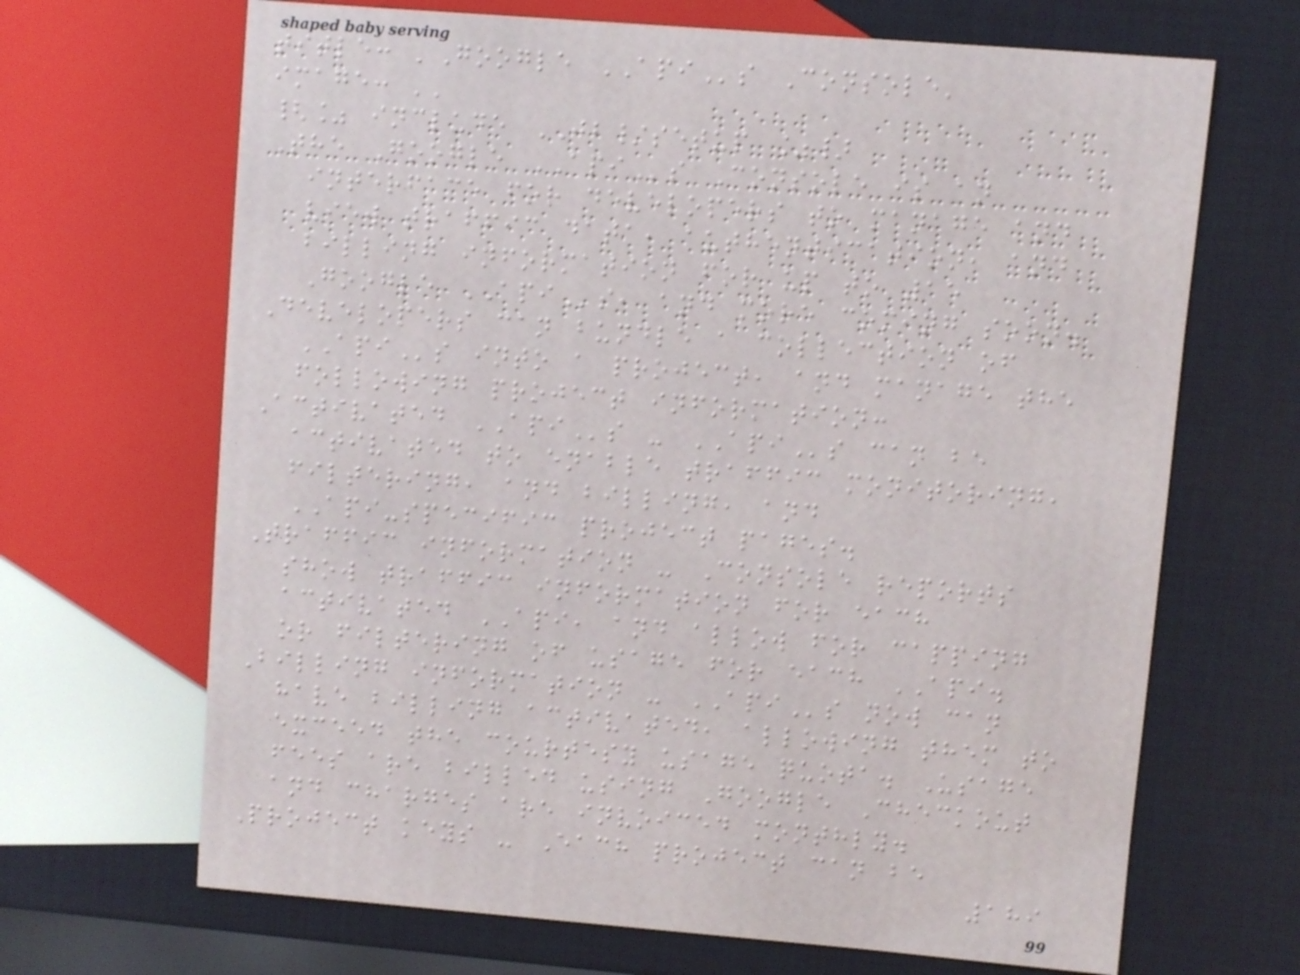title: 'Google APIs Console'
image: ''
{% include JB/setup %}
The Google APIs Console is an
interface for developers to manage and
view traffic data, authentication, and
billing information for up to 15
Google APIs, and more coming soon.
Developers can bundle a collection of
APIs into a project, and manage the
following project information:
Activated APIs - APIs can be
activated to enable traffic monitoring,
filtering, and billing, and
API-specific project pages.
Traffic information - Console reports
show traffic information for each
activated API, and allow for capping
or filtering of usage for each API.
Billing information - APIs now can
have billing activated, allowing them to
exceed the courtesy usage quota. Usage
fees are billed using Google Checkout
and charges are invoiced monthly.
Project keys - Each project can be
189
